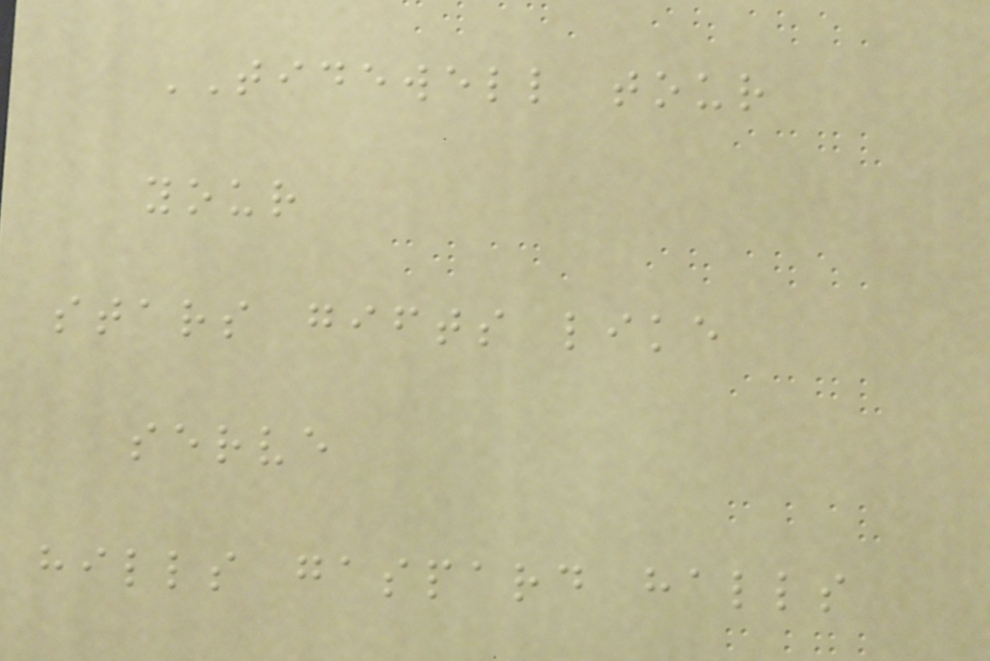TIDEWELL tour
your
stars gifts like
serve
hills gaspard halls
